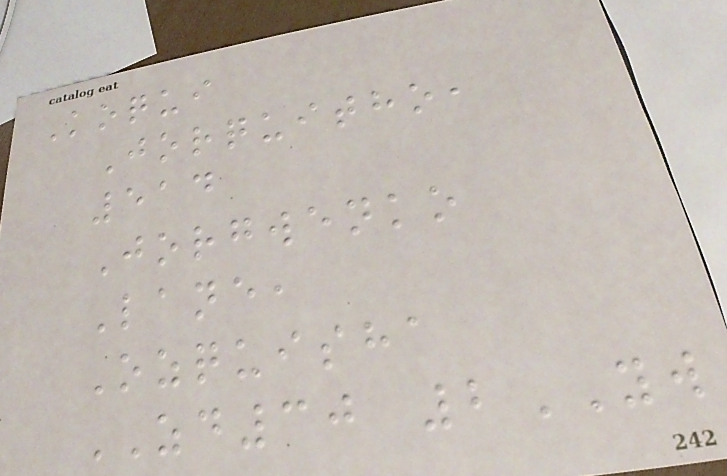Koqui
Jorquitho,
514
Jorgwenko
Lane,
Ozquisha
ZD30 2YW
